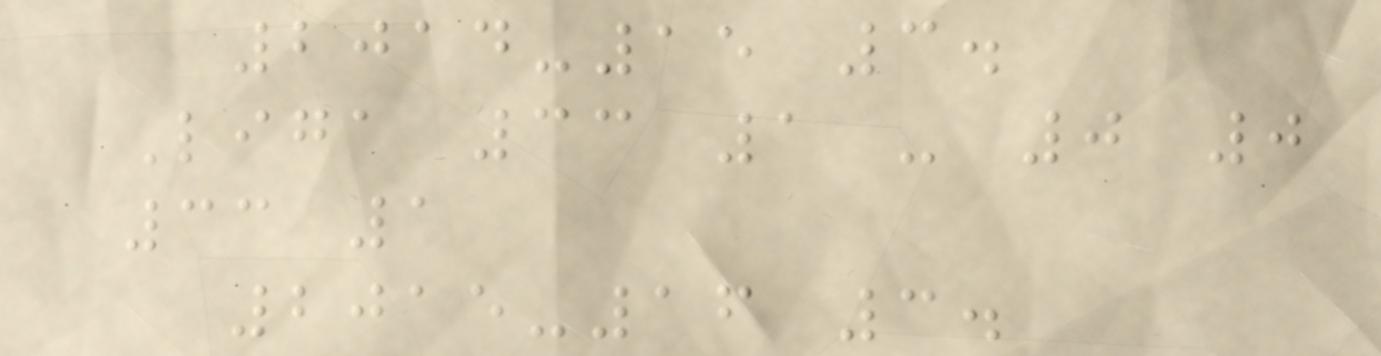2014-15 3.
Liga 33 1 - 0 0
33 1
2015-16 3.
